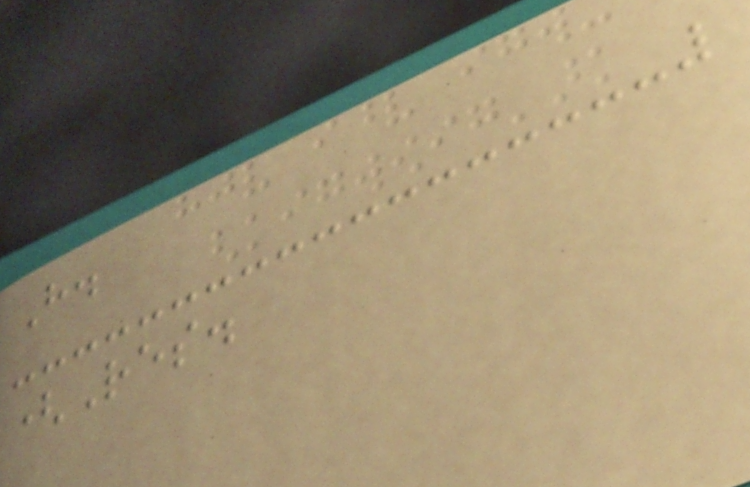H.
(Res.
